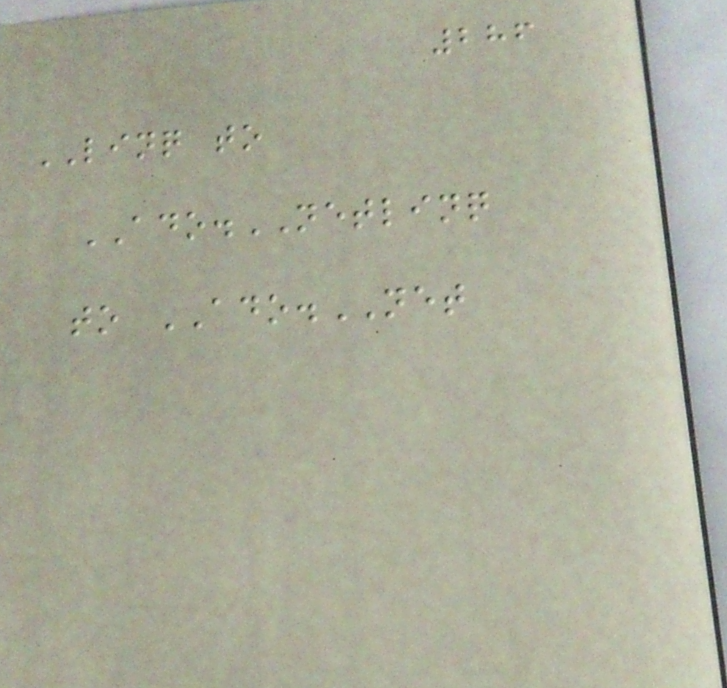286
LINQ to
ADO.NETLINQ
to ADO.NET
